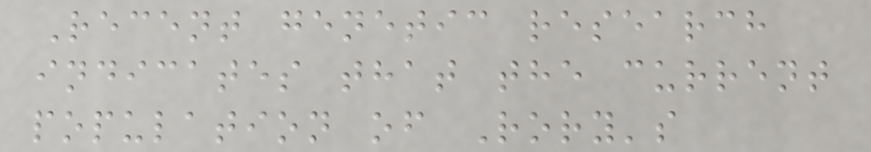Recent genetic research
indicates that the current
population of Rory's
